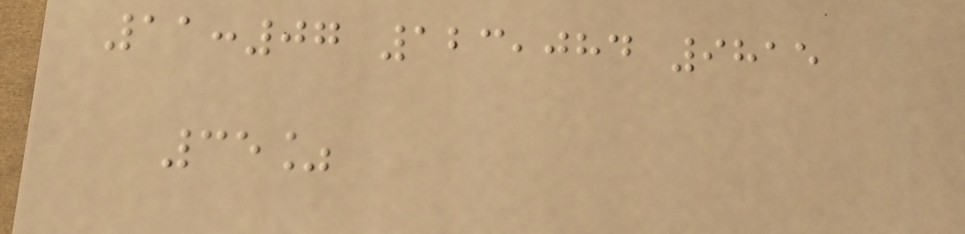11:07 123,084 9815
35%
